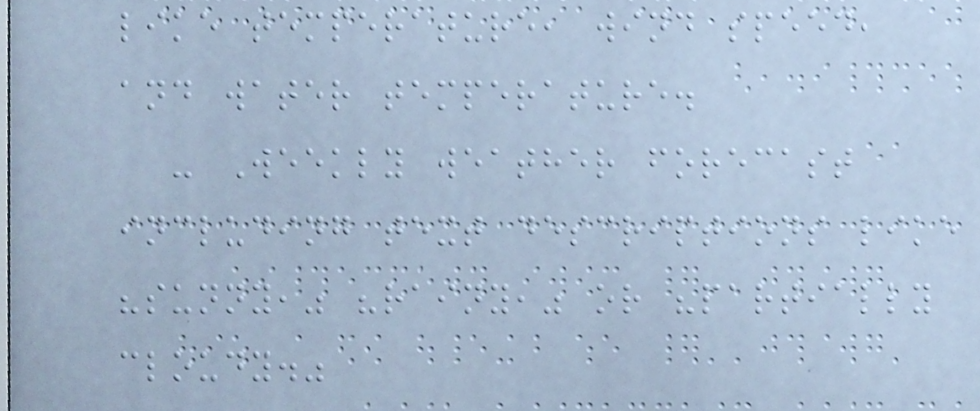like temperature, wind speed,
and water temperature.
- Weekly weather forecast
including text descriptions like
"sunny," "rainy," or "partially
cloudy."
